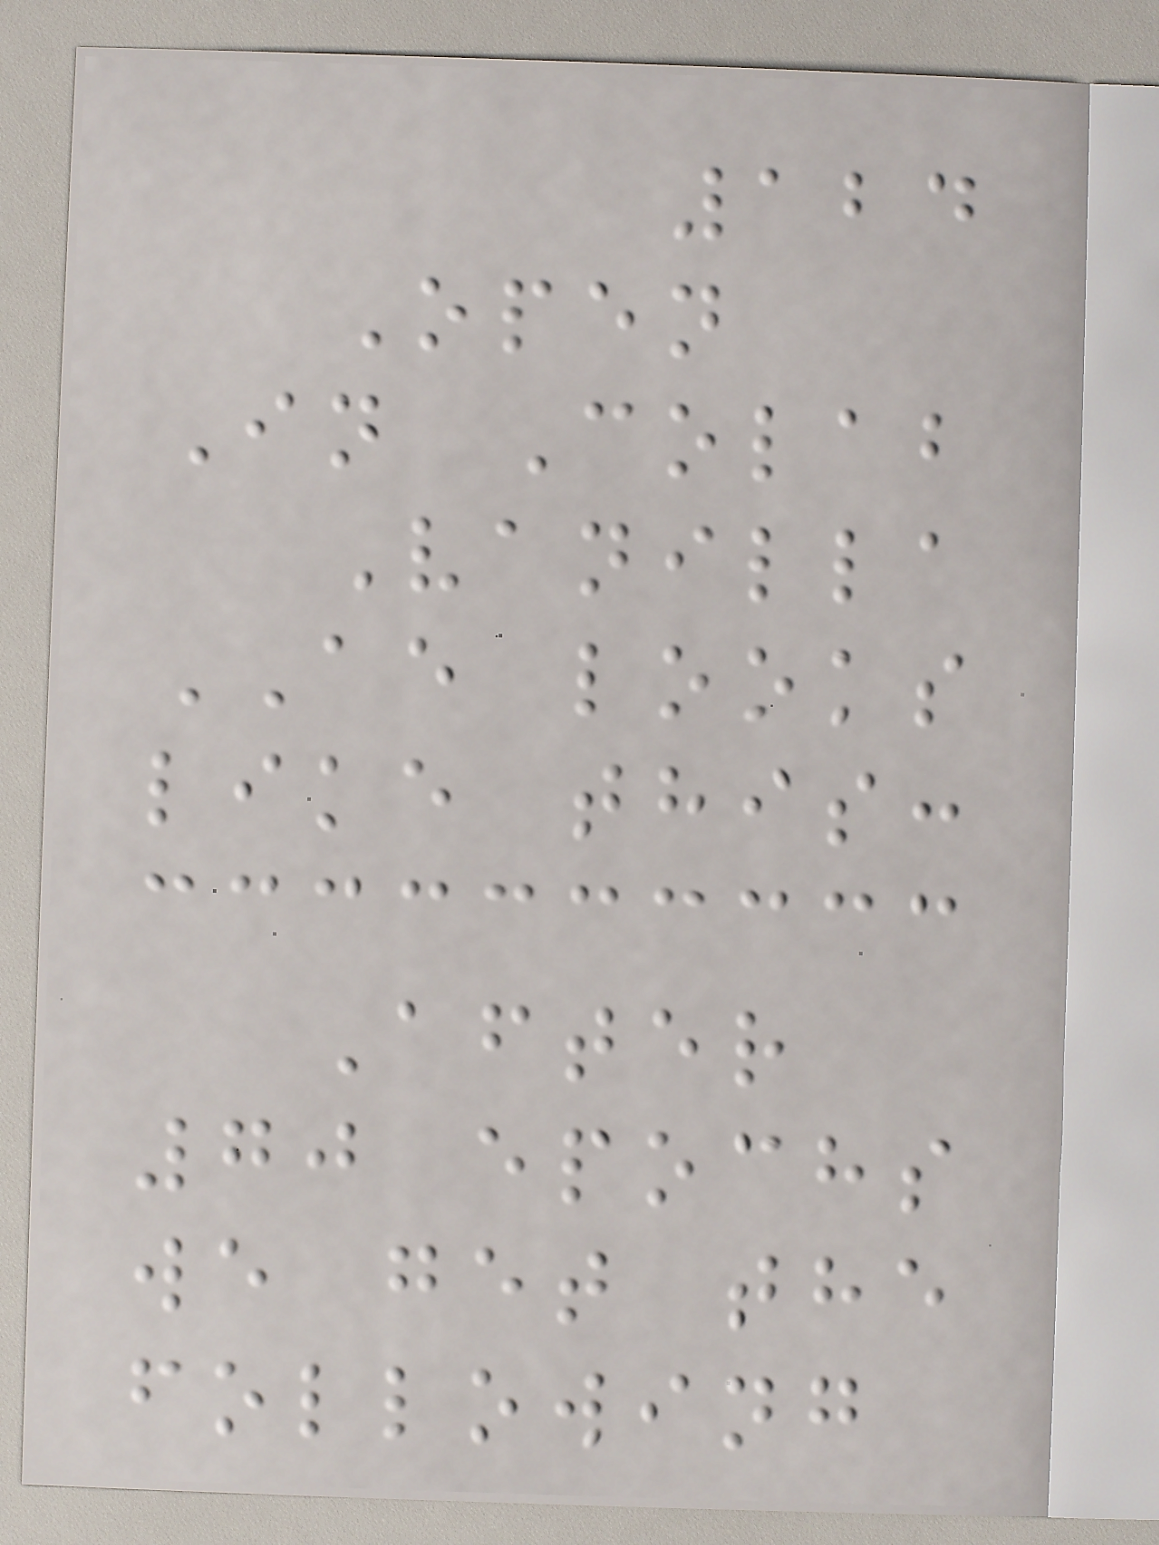124
Open
In Colab
Vanilla
AE looks
like this:
After
70 epochs
we get the
following
